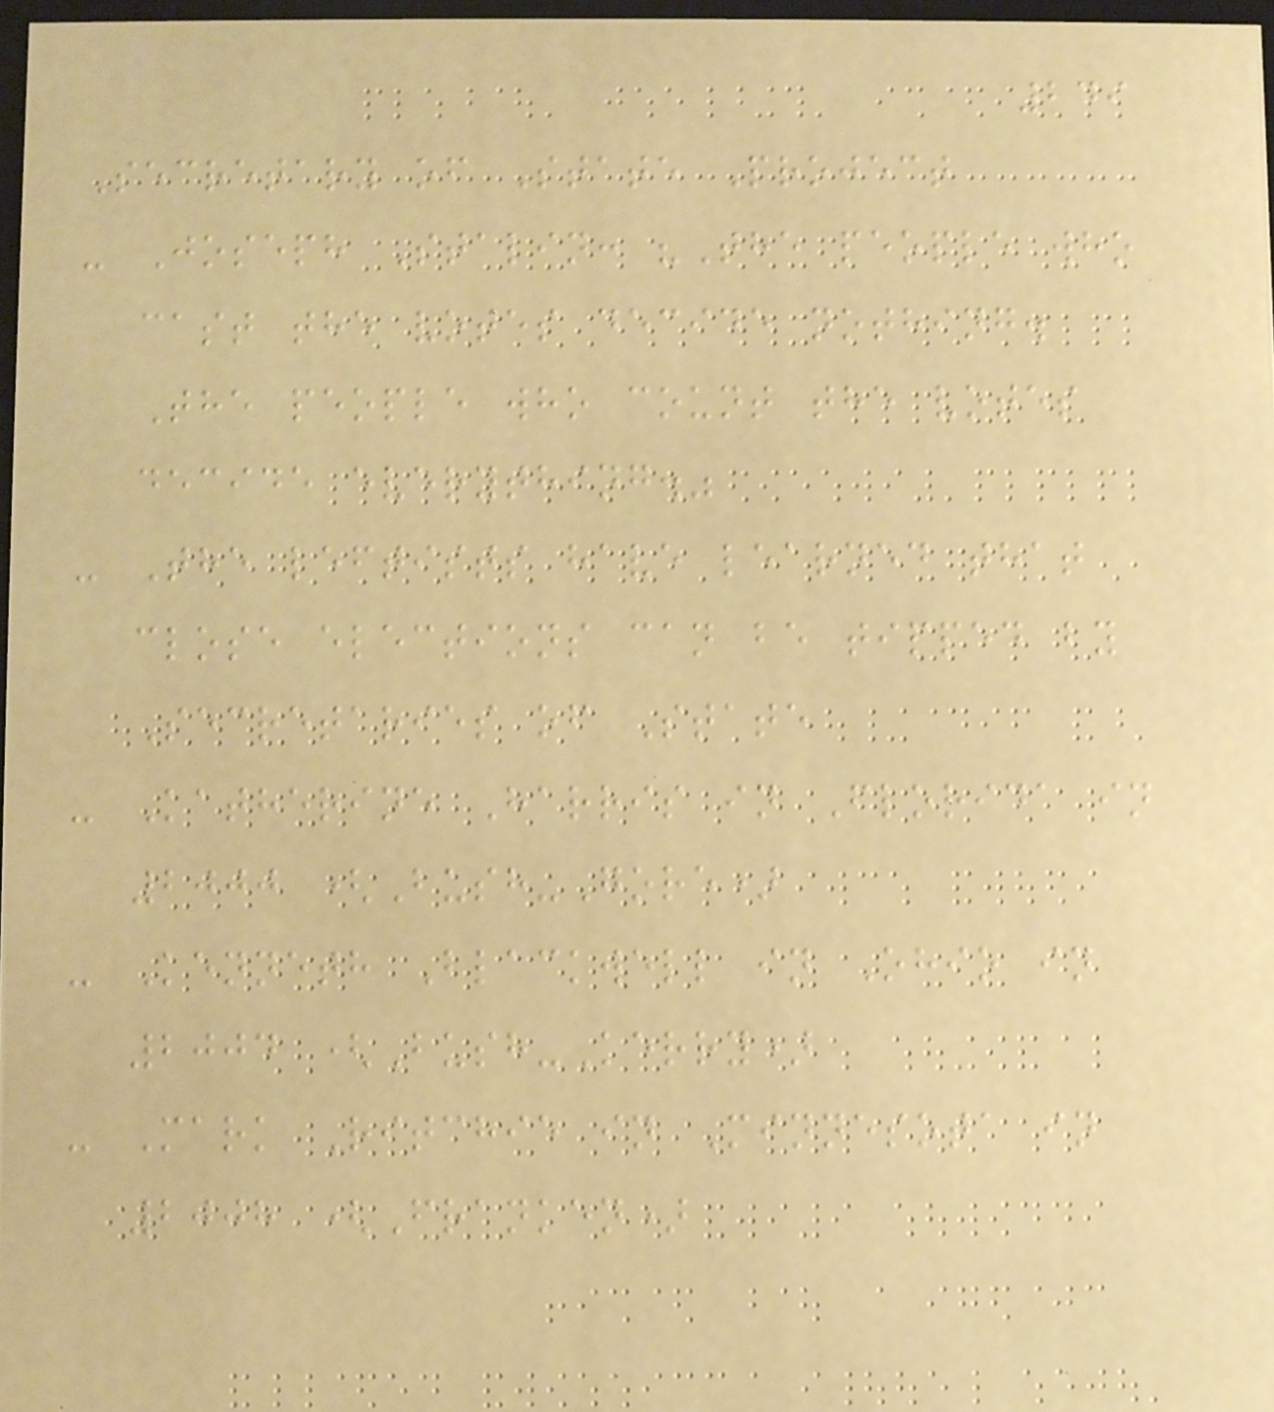249
Secretary of State Project
- Joseph Stalin: "The people who
cast the votes decide nothing.
The people who count the votes
decide everything."
- The leftists have learned that
close elections can be tipped by
Secretaries of State
- Katherine Harris in Florida in
2000 (Bush-Gore)
- Kenneth Blackwell in Ohio in
2004 (Bush-Kerry)
- Mark Ritchie in Minnesota in
2008 (Franken)
